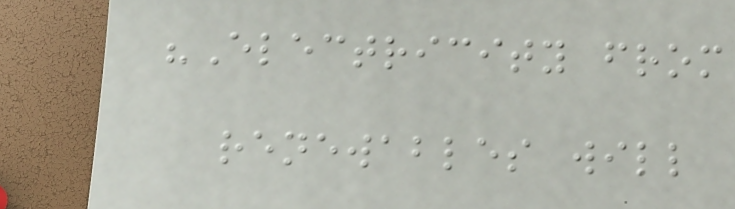"Electricity from
renewables will
